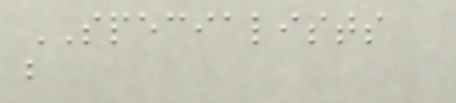SPECIALISTS
b
